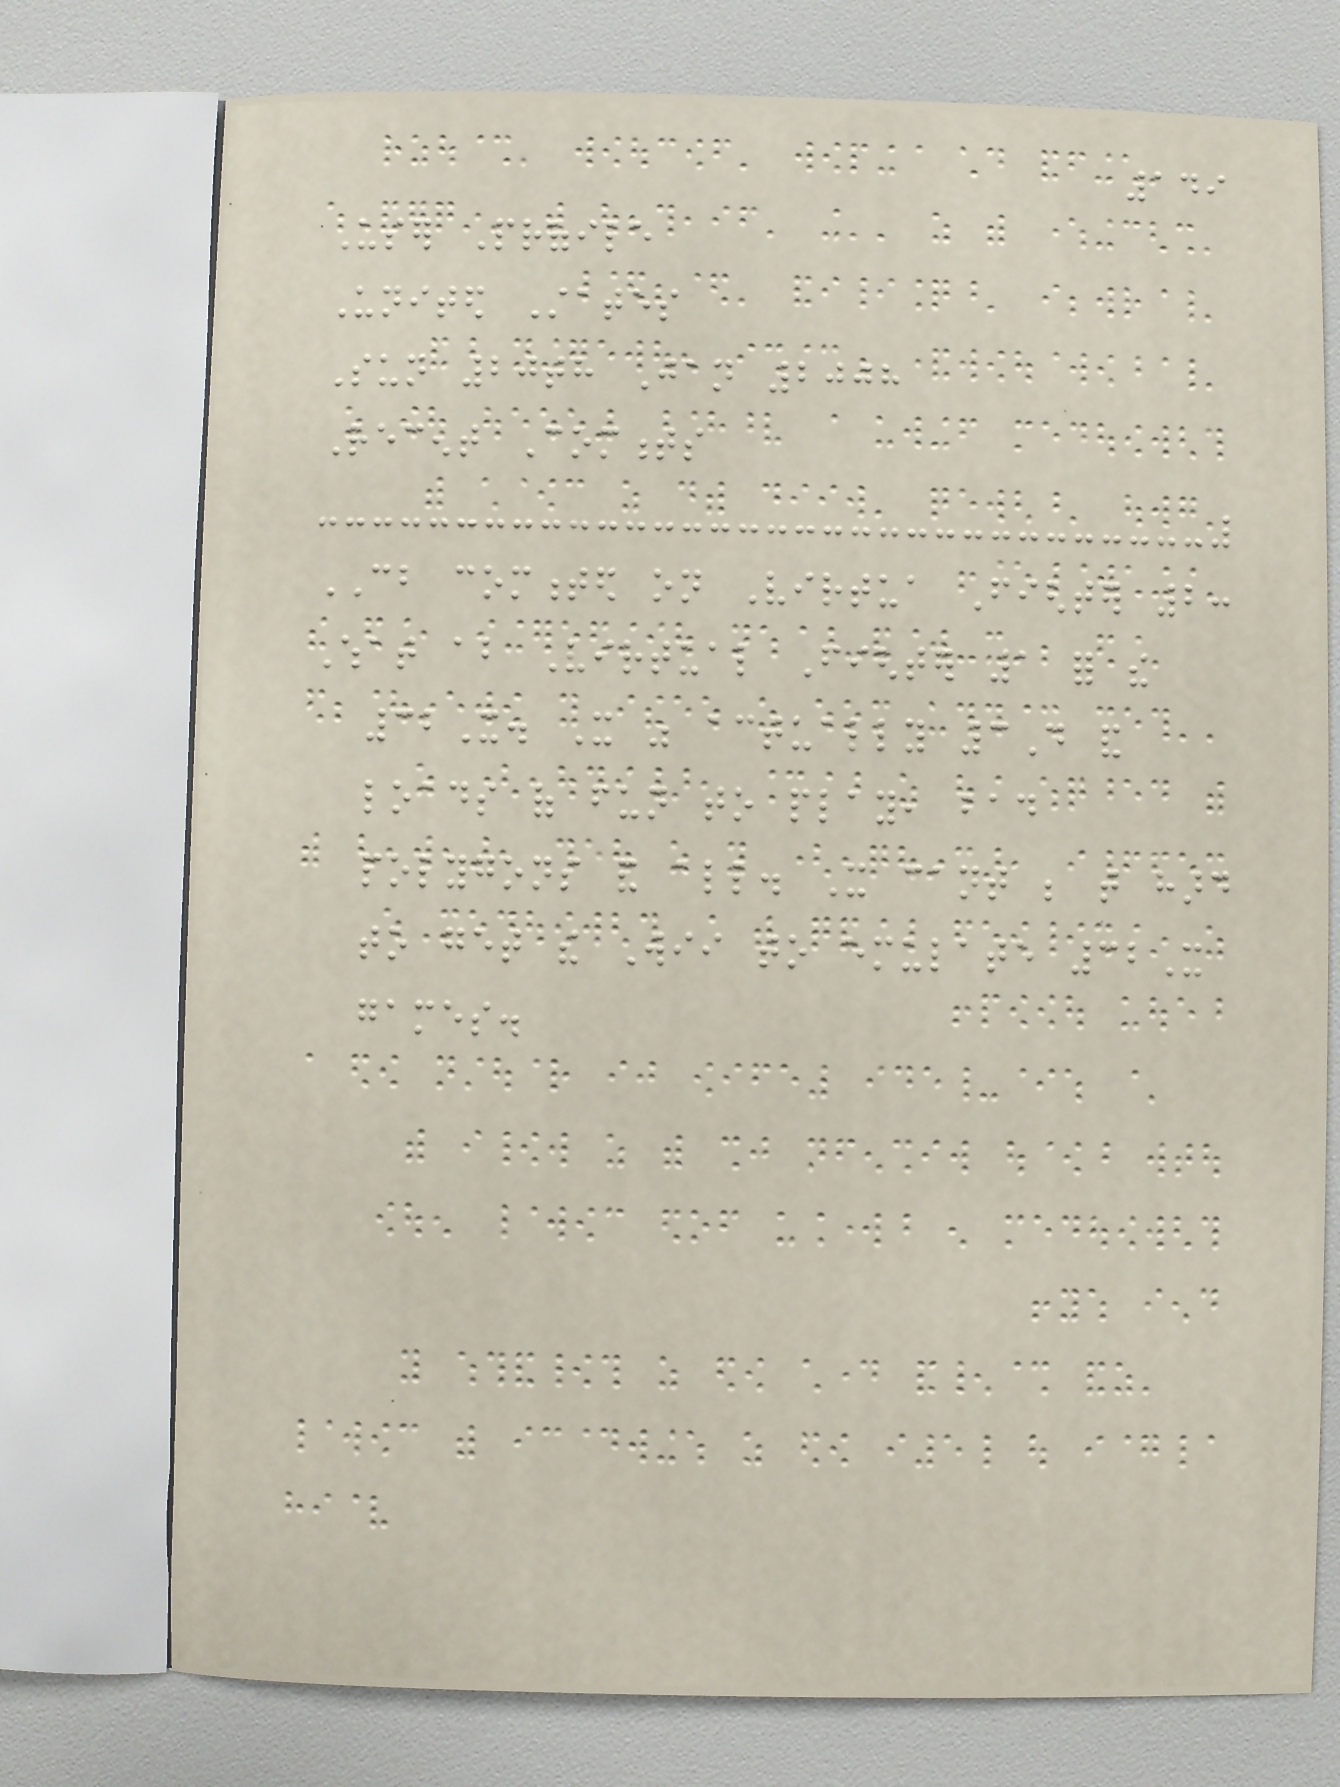149
User Profile
United States
Sun 20th Jan 2008
Recent Comments
CB commented on Virtua Fighter 2:
What about Virtual Fighter 1 for the
32X. It was actually 3D and
loads of fun to play, bad
polygons and all. It cant be that hard
to get the Wii to emulate 32X
games.
